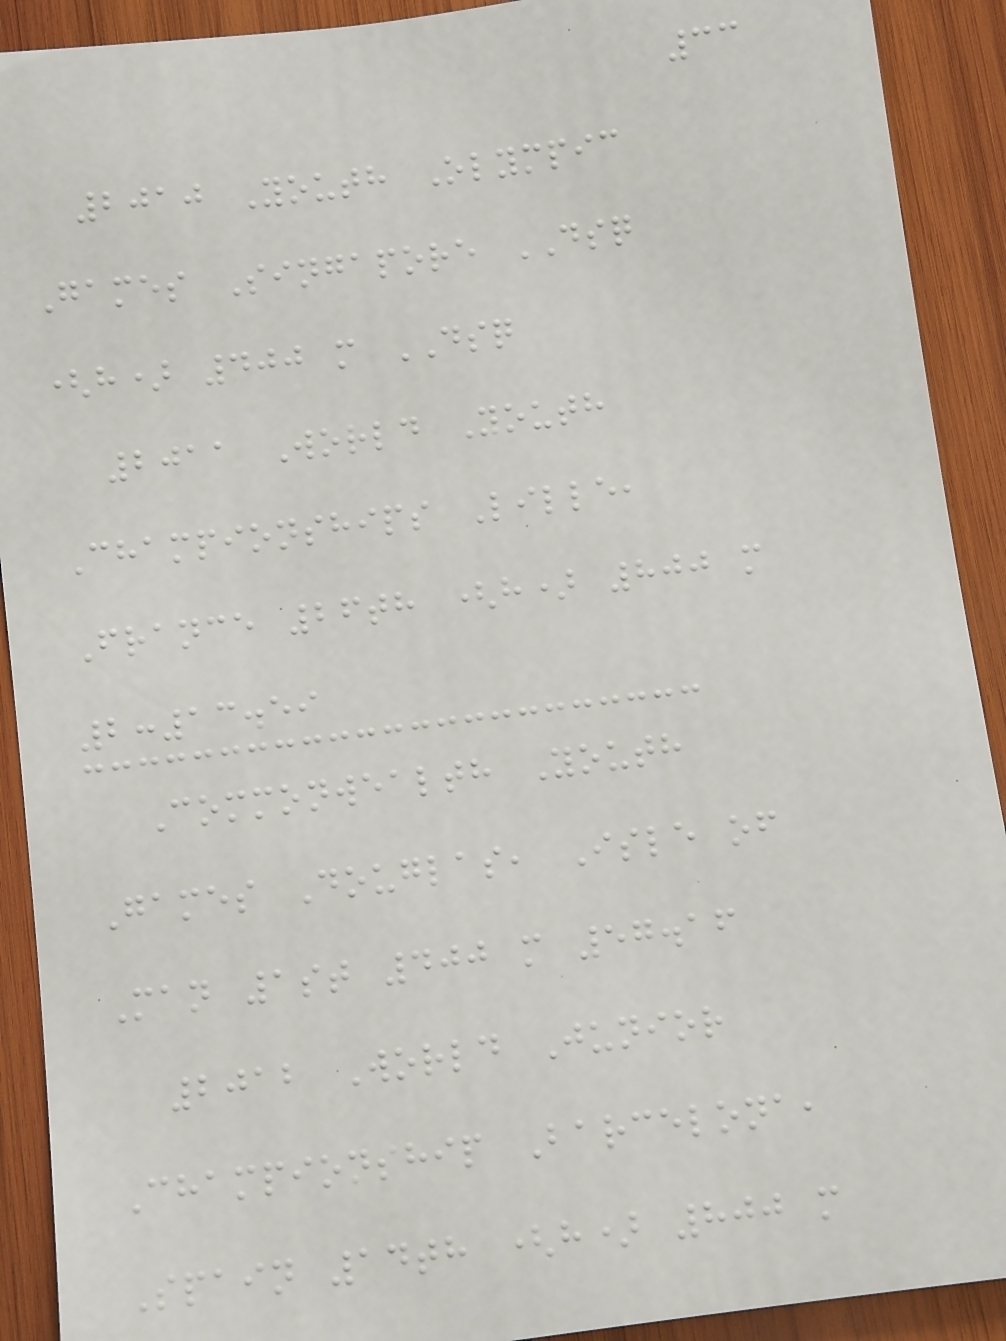33
2010 Youth Olympic
Games Singapore DSQ
(h) 400 m DSQ
2011 World Youth
Championships Lille,
France 26th (h) 800 m
2:13.59
Commonwealth Youth
Games Douglas, Isle of
Man 1st 400 m 57.16
2012 World Junior
Championship Barcelona,
Spain 14th (h) 800 m
